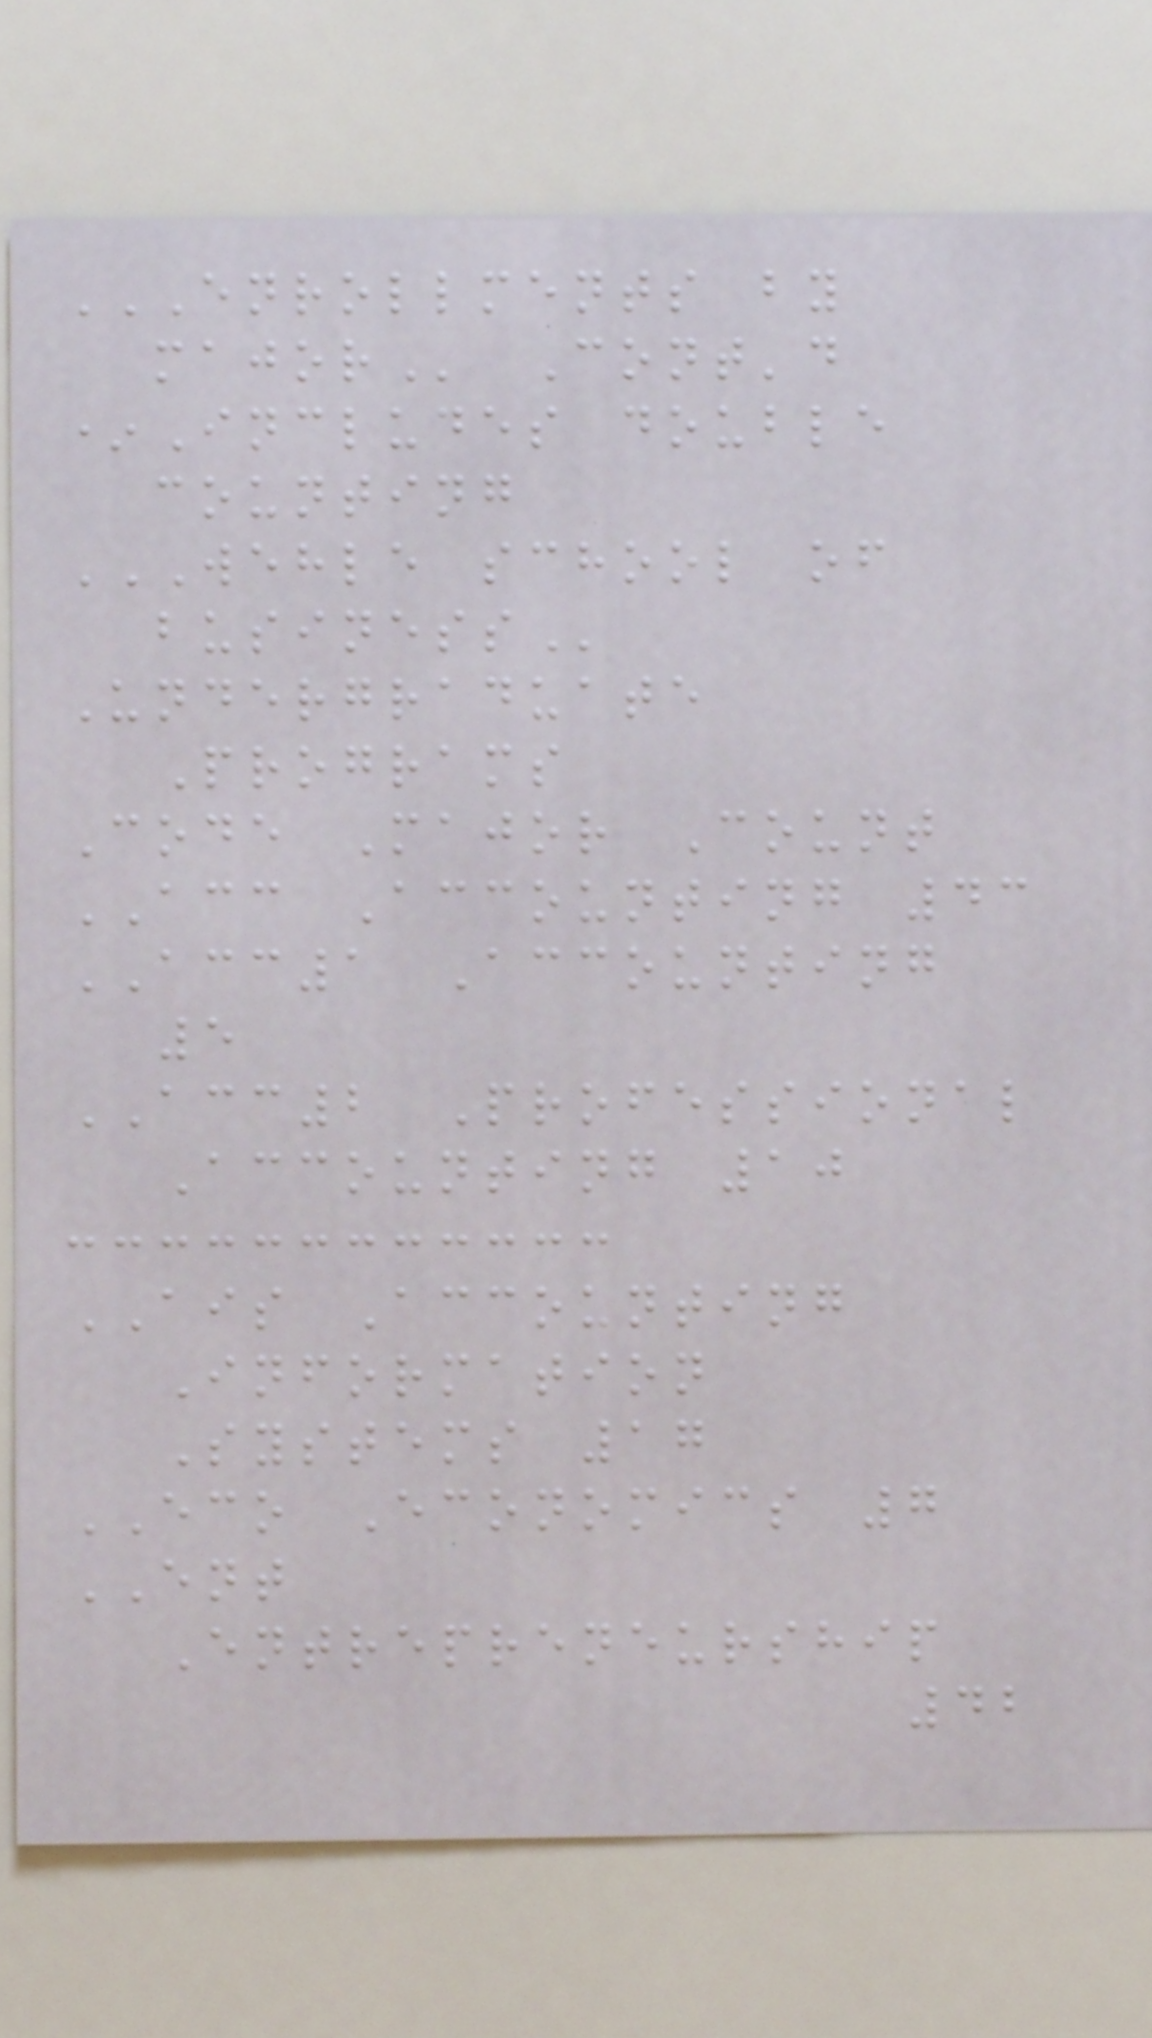ENROLLMENTS BY
MAJOR Cont'd
*Includes double
counting
WEHLE SCHOOL OF
BUSINESS
Undergraduate
Programs
Code Major Count
ACC Accounting 43
ACC1 Accounting
5
ACC2 Professional
Accounting 10
AIS Accounting
Information
Systems 17
ECO Economics 7
ENT
Entrepreneurship
42
